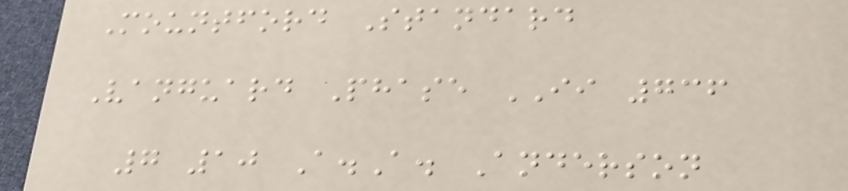Mountford Standard
Vanguard Phase II 736
7 10 A.A. Anderson
